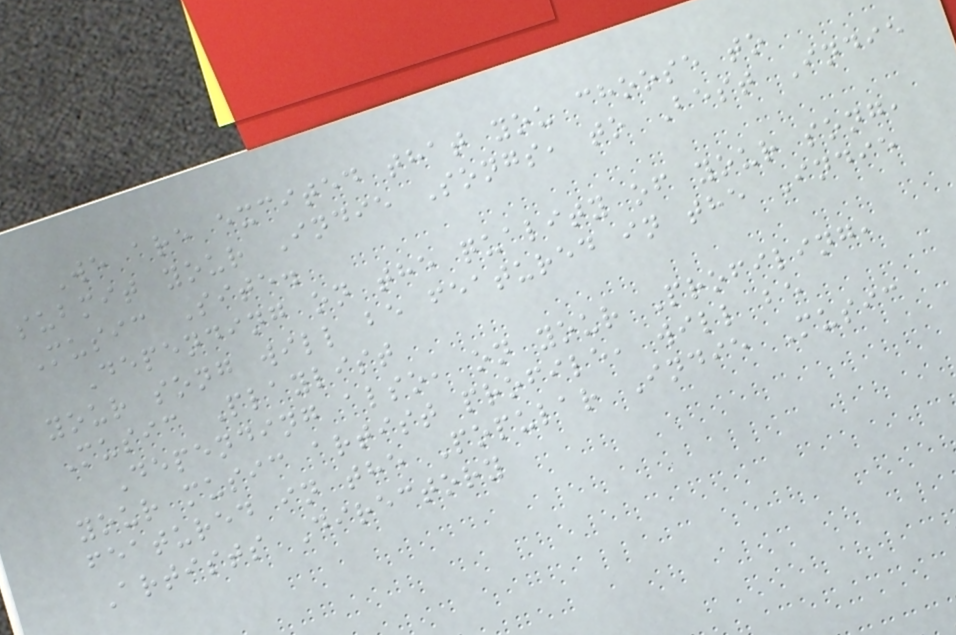We are excited that you choose to
submit your Indie Songs, to Best Indie
Music Site.
Depending on the quality of your song,
your song will be featured in the Indie
Music Playlist
Depending also, on your Profiling,
your music artist profile, will be
featured in the Popular Indie Music
Artists Directory
